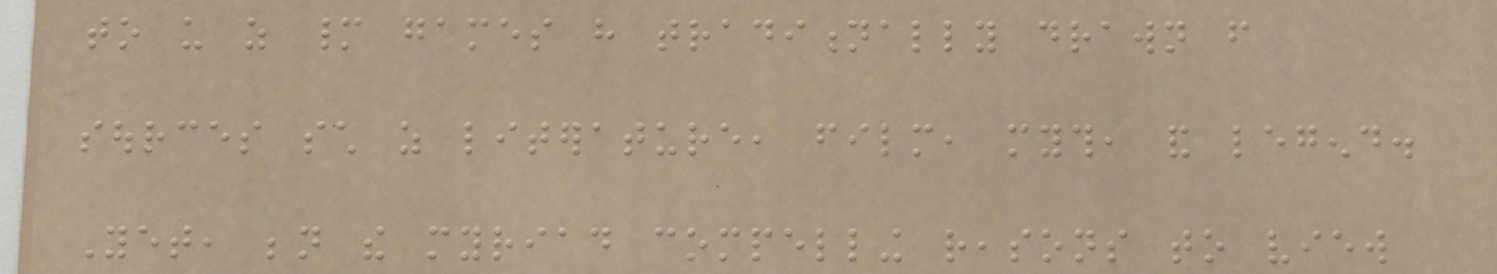to us as many games have traditionally drawn from
sources such as literature, film, myth, and legend.
Yet, beneath the myriad compelling reasons to view
